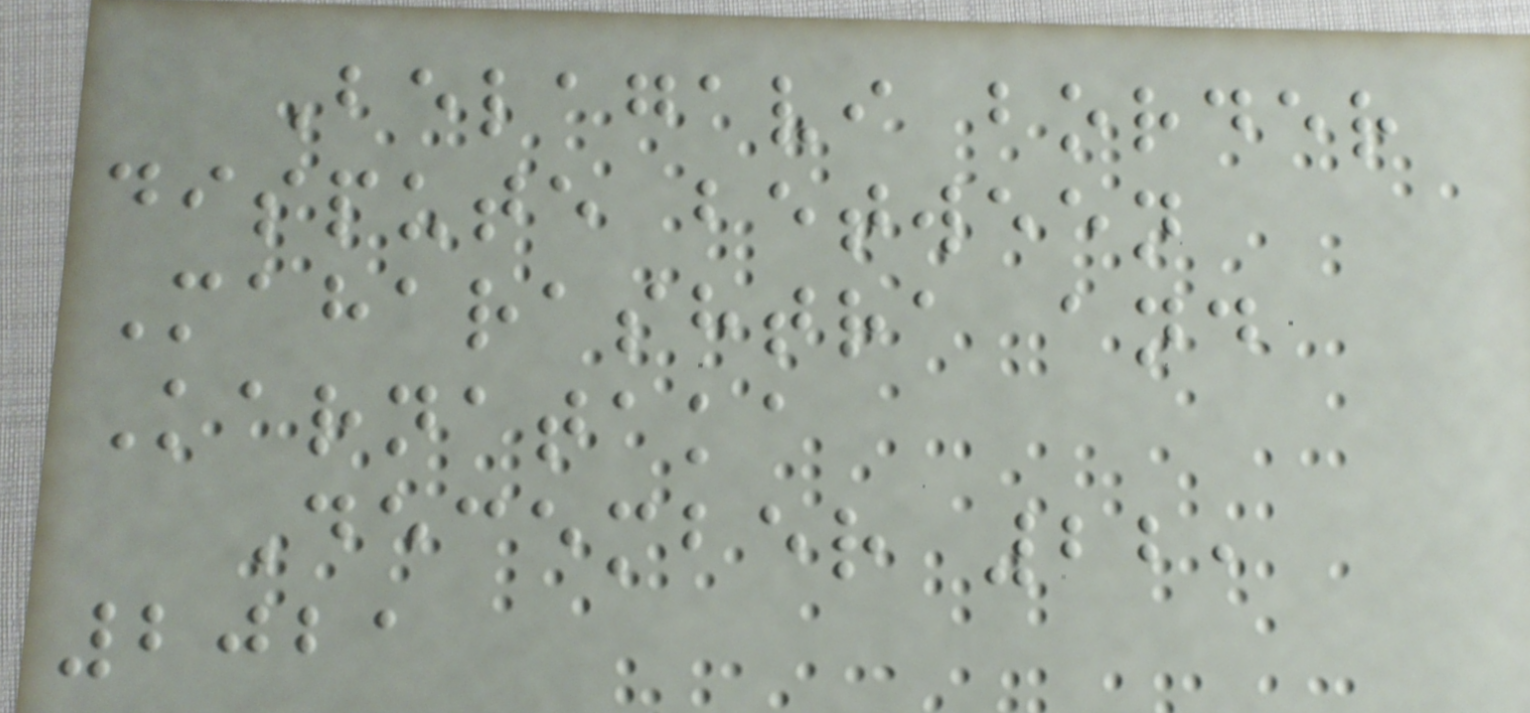Belagavi border
dispute between
Maharashtra and
Karnataka
December 22,
2021
